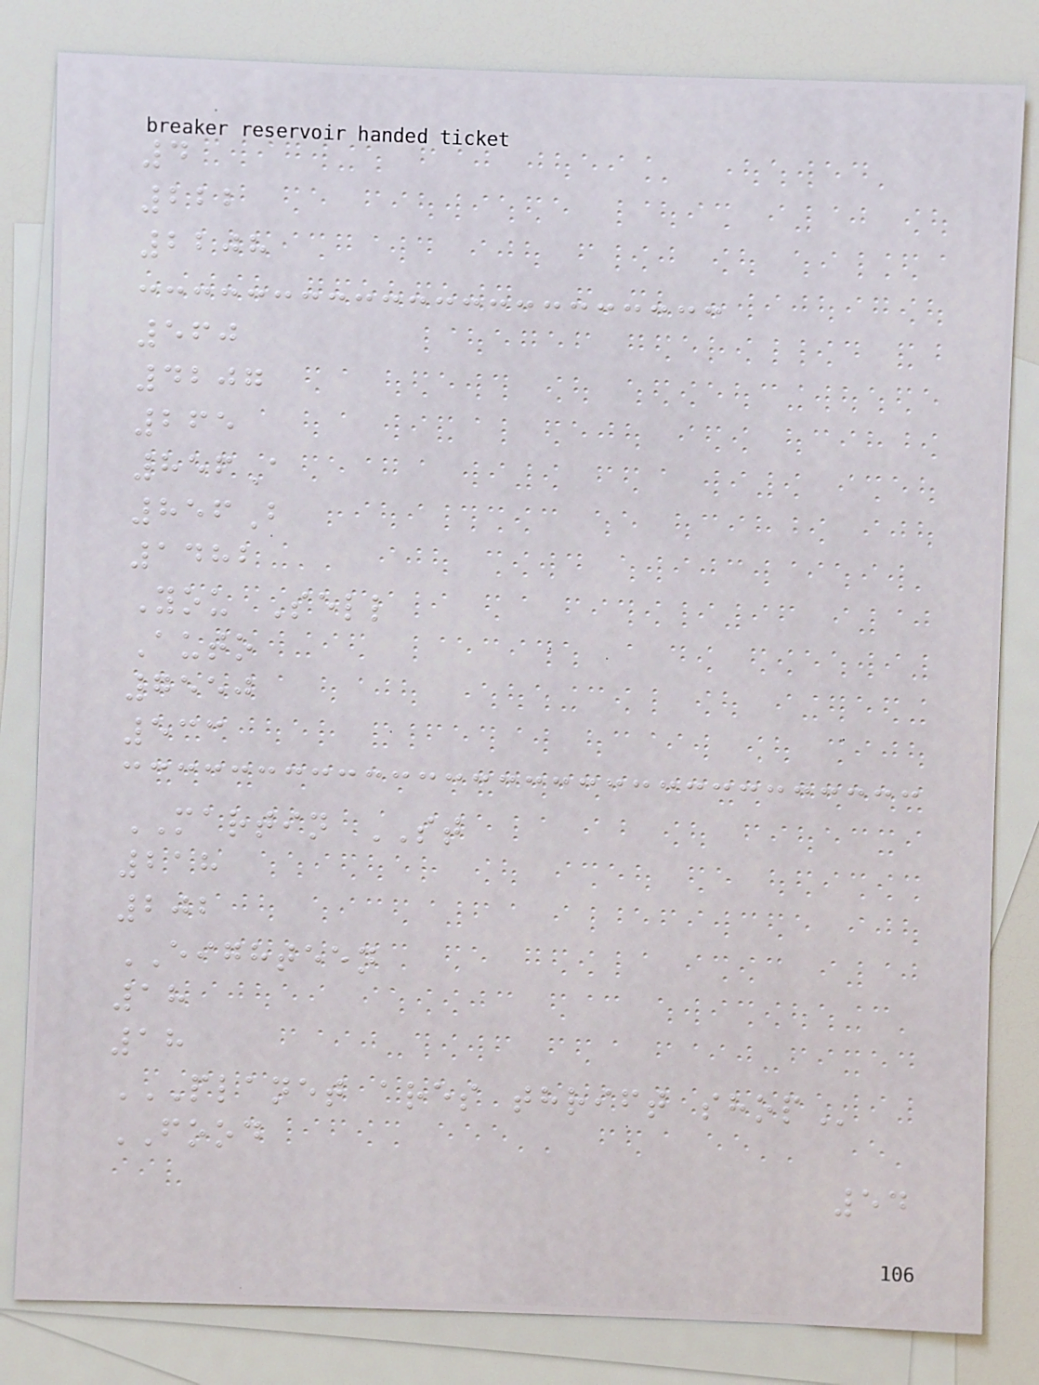4
222
2208
560
4207
265
856A
856B
1482
You Sell
Auto
7550
533
MARTIN ST
218
202
EIGHTEEN
18
18
PLANET ARES THRIFT SHOP
FOOD
54
